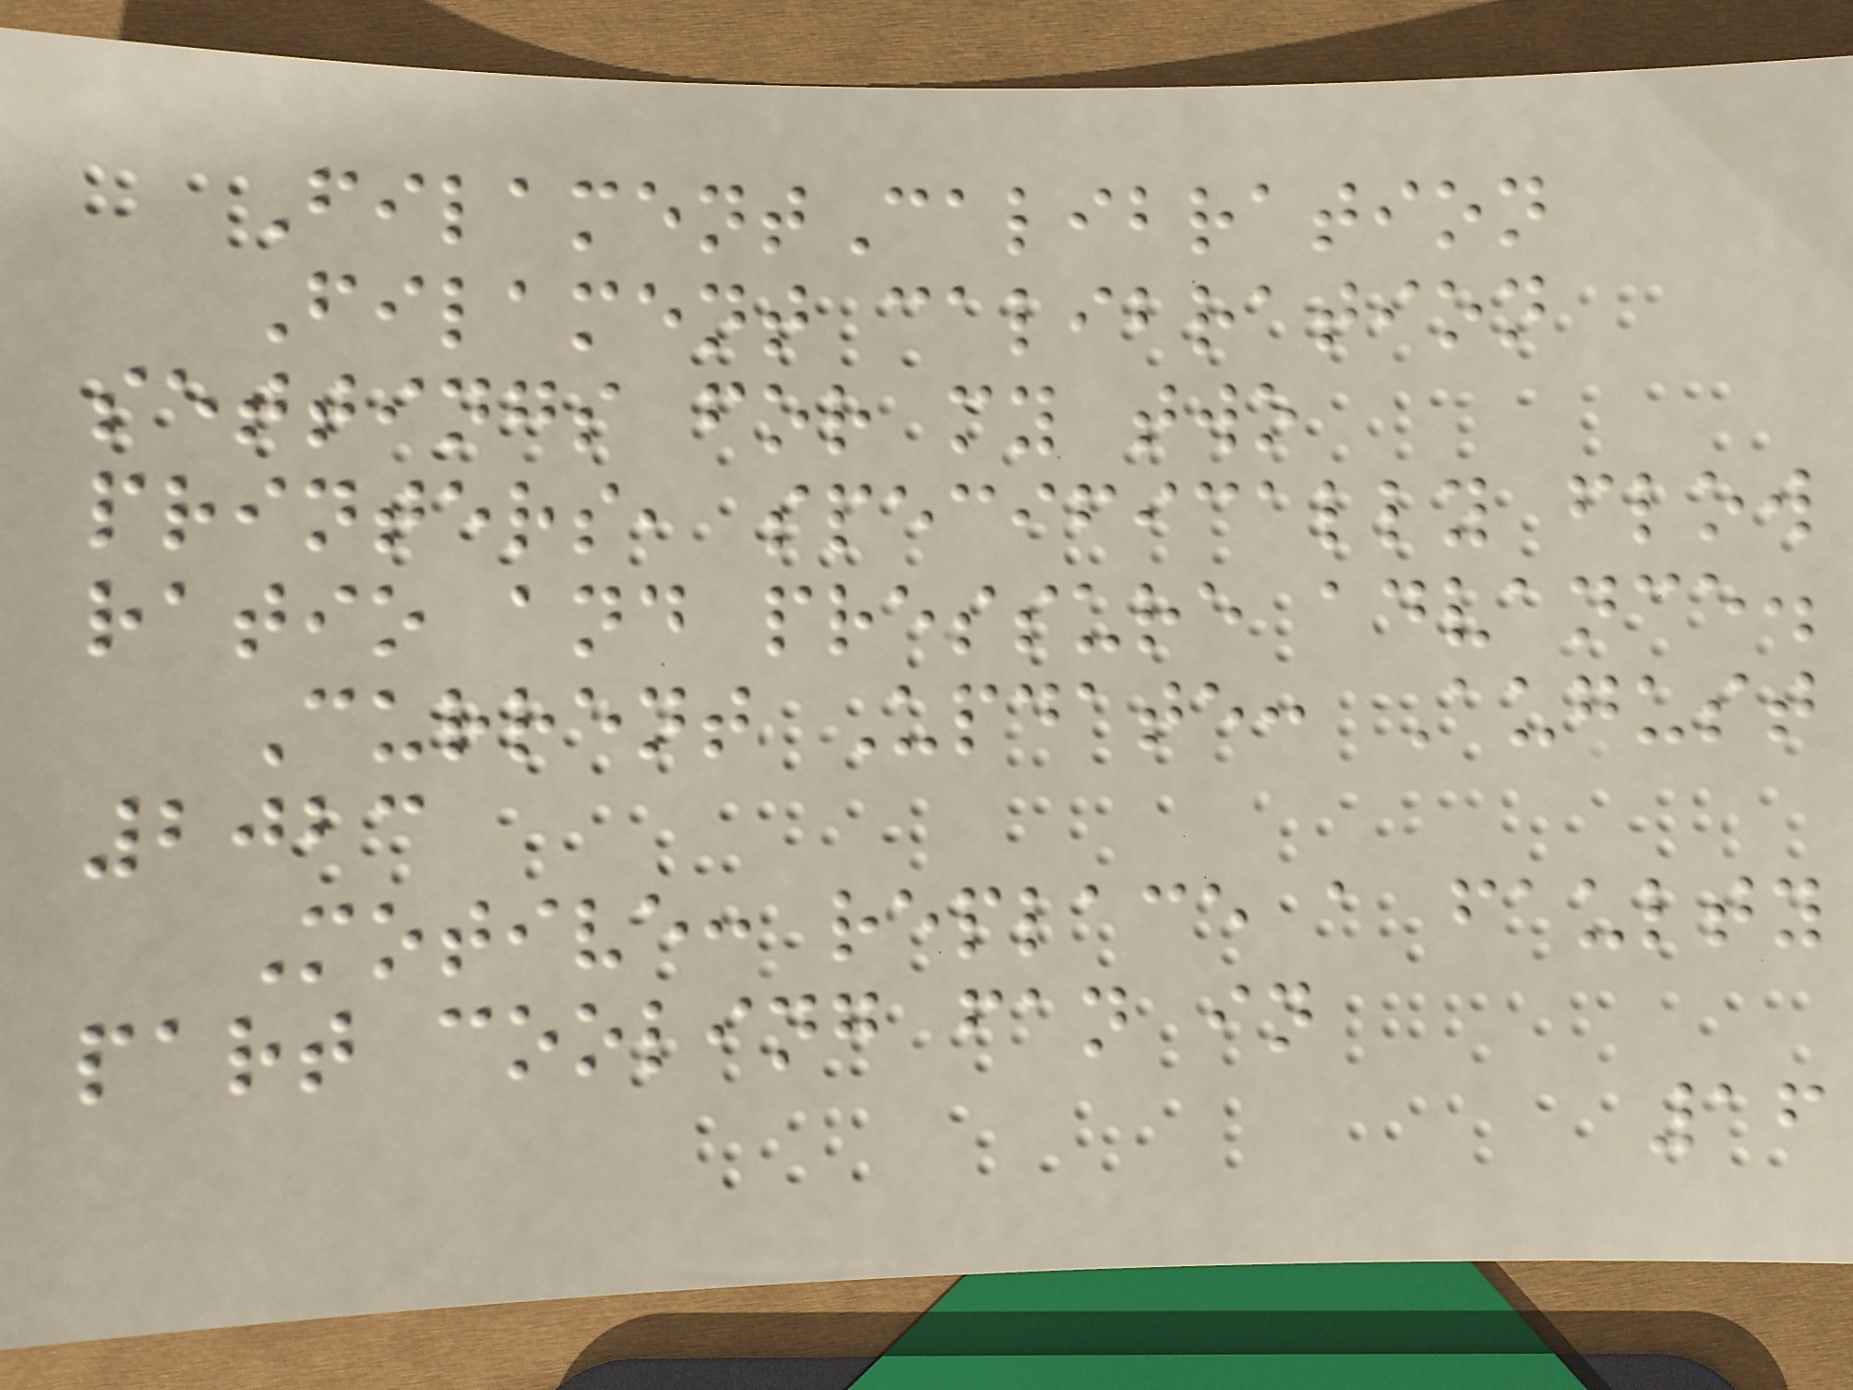FilamentCalibration
Filament calibration
settings for my two
printers, specifically flow
ratio and pressure advance.
Current Update: August
2023
Motive: replace a faulty
part cooling fan in
16
